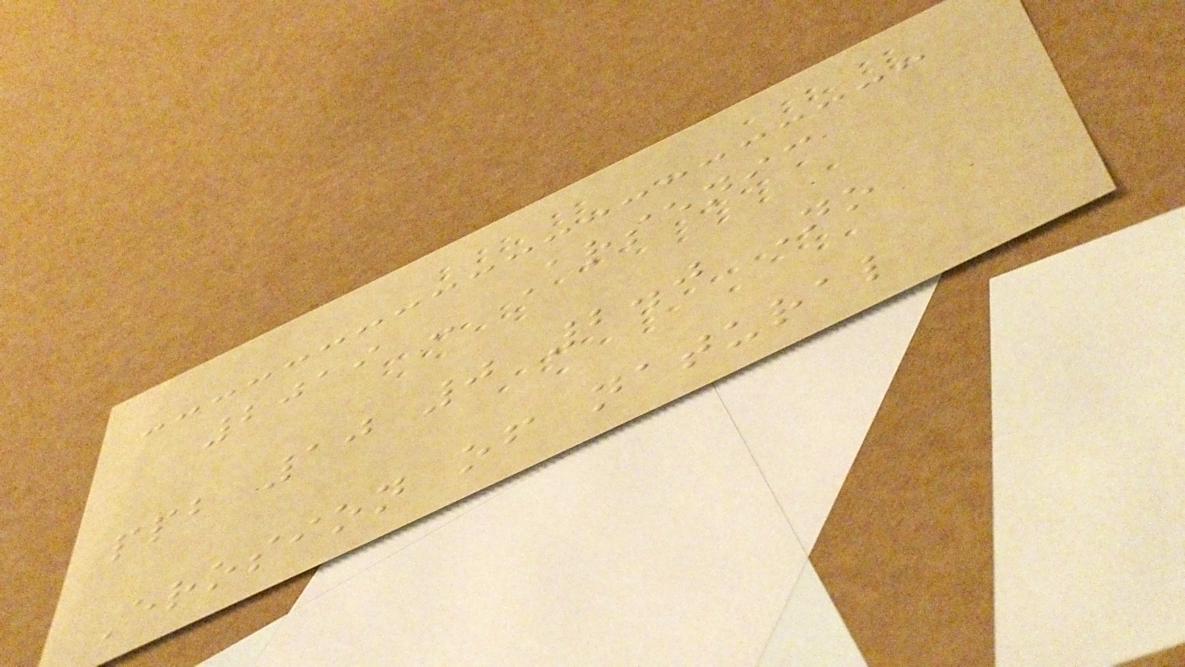2019 - Arsenic
ppb 10 0 2.0 No
Erosion of natural
